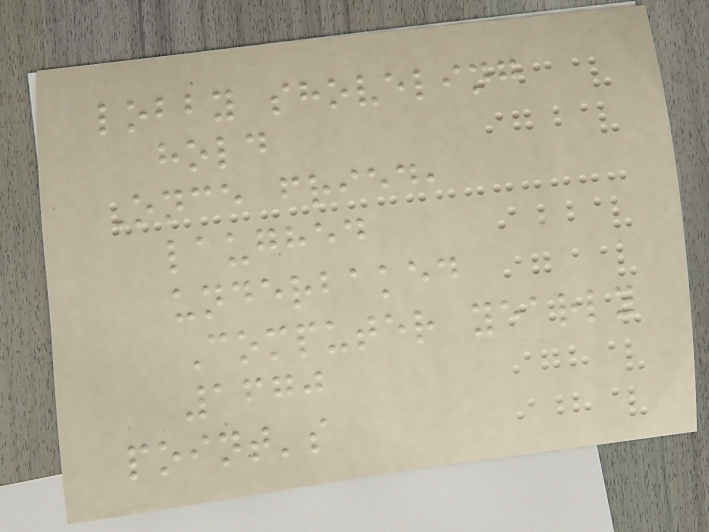lobby shoveling
hold
Once fried,
laughed
underbaked
Computer yearly
1670
point's
